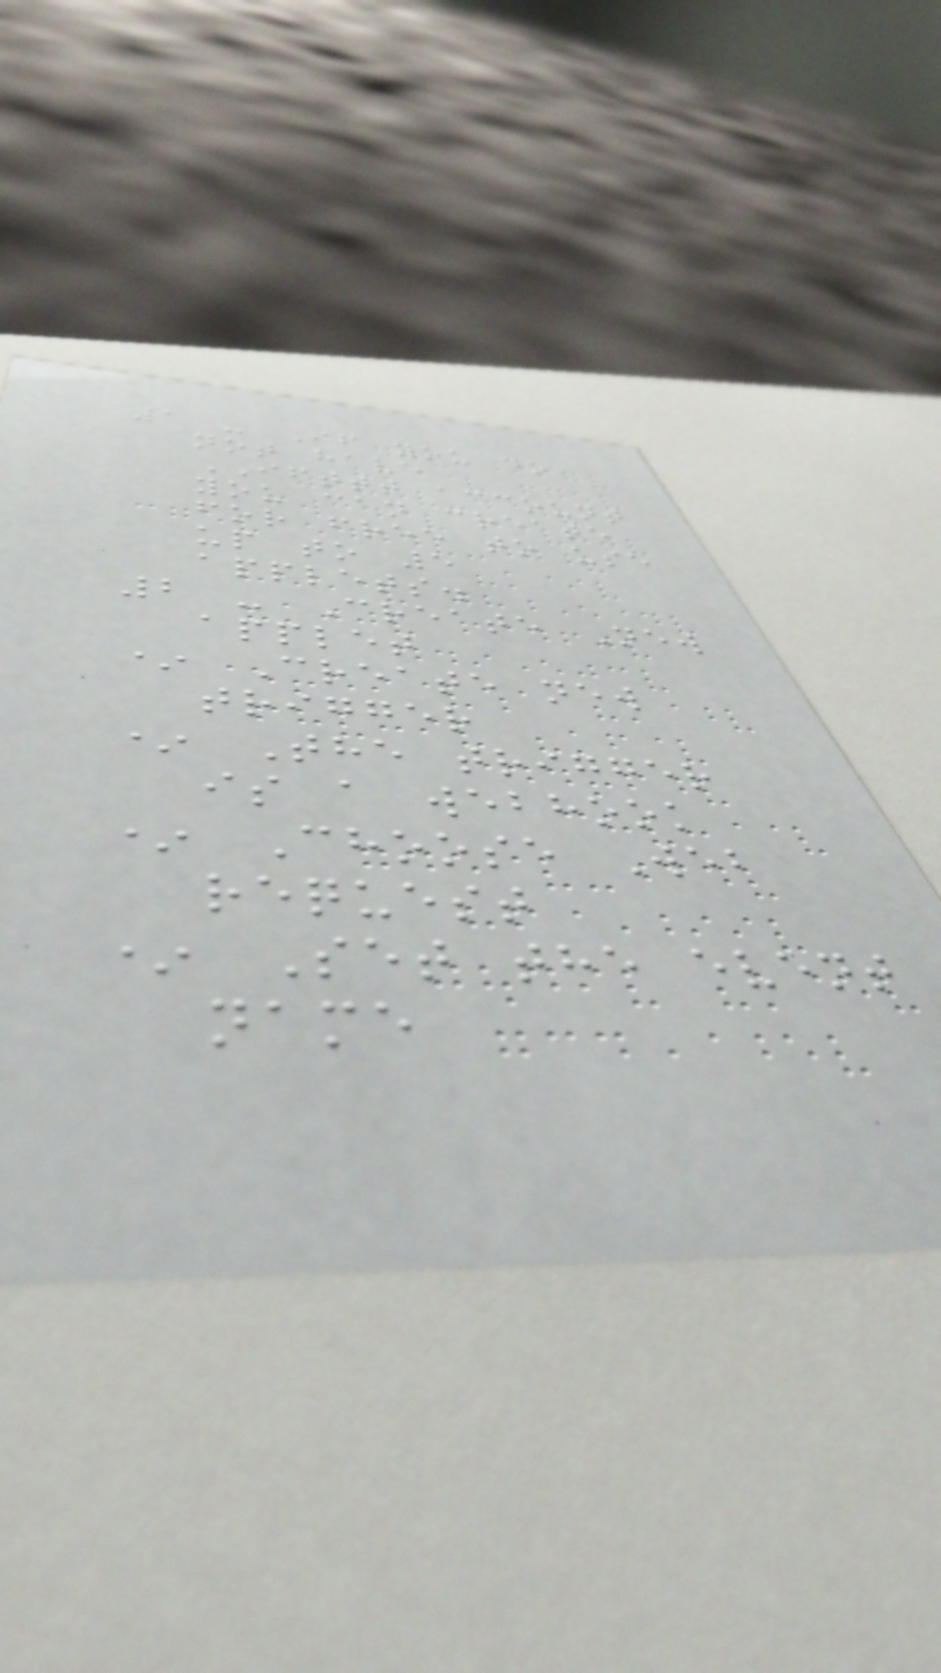1 - If you do
not have
IFTTT account
you can create
for free to use
up to 5
applets.
2 - Create New
applet
* Create new
trigger
* The trigger
is a webhook
* Choose Web
request
* Set the event
name
